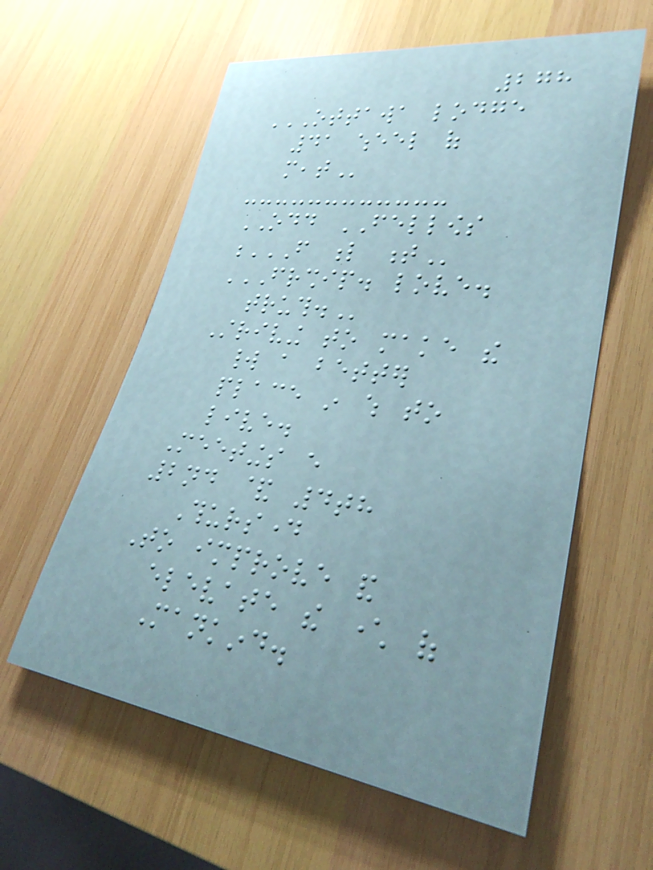278
OTTAWA LODGE
41 WHEEL OF
MEAT
ODD FELLOWS
F L T
FRIENDSHIP. LOVE.
TRUTH.
Striving to make the
world a better
place in which to
live.
Meetings every
2nd & 4th
Thursday
To improve and
elevate the character of
Mankind.
